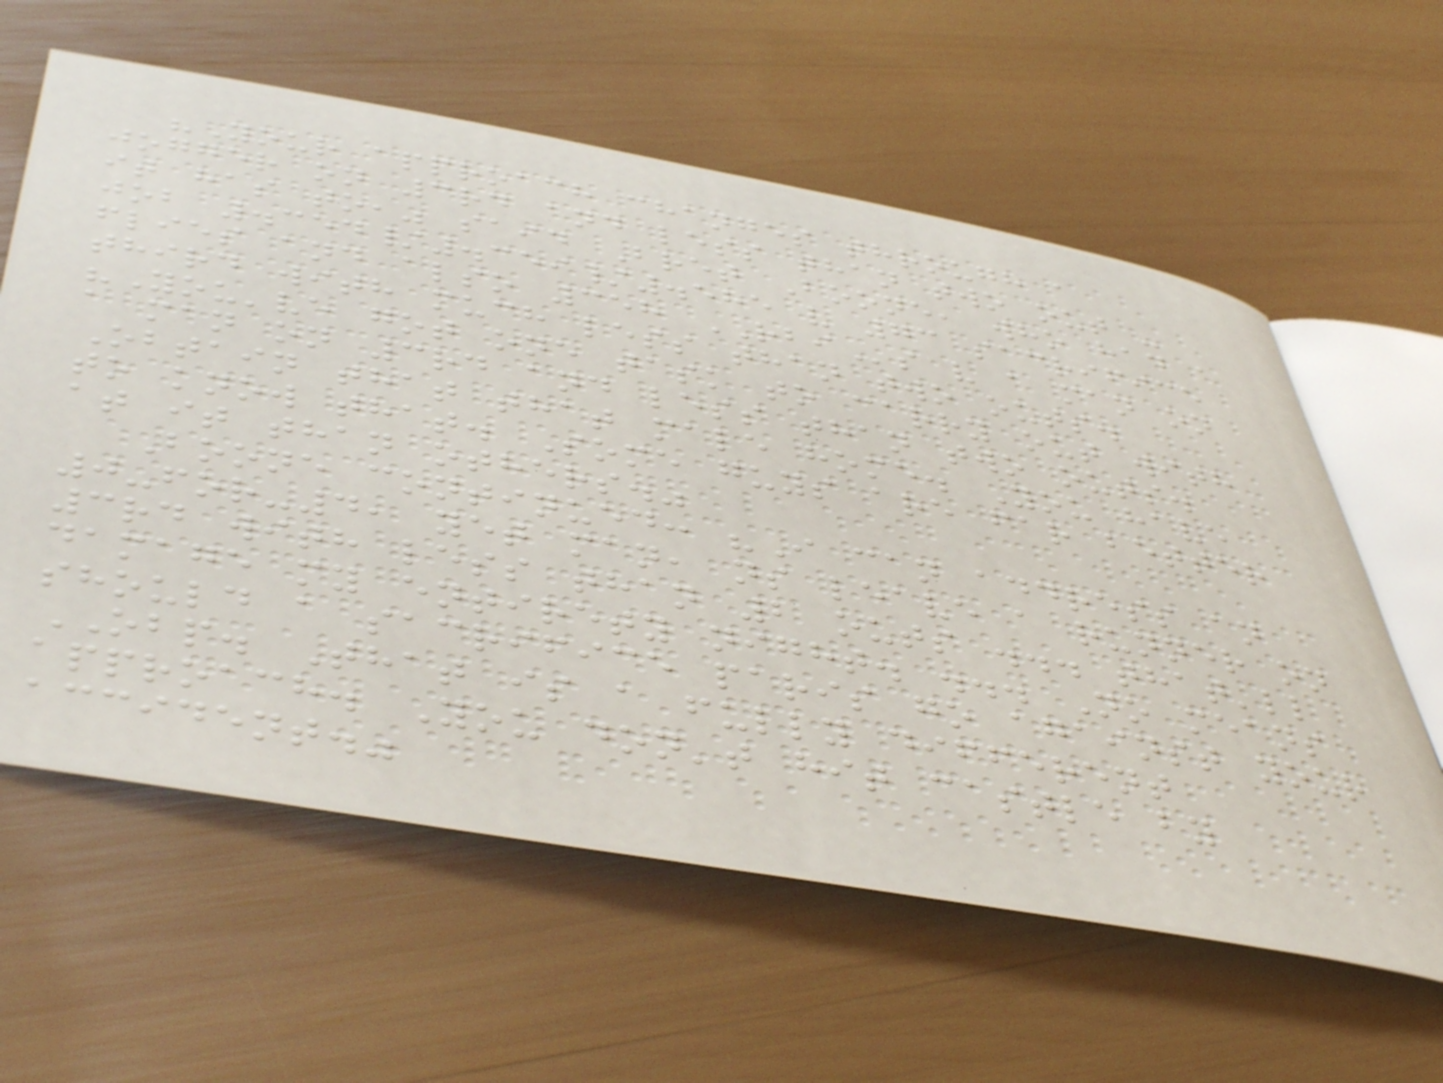"Your approach changes through a
jogger on 3rd and less than two out -
it has to," said Bret Boone, who had a
job .354/.359/.585 v 73 sacrifice
flies and also 358 RBIs v a man on
third with much less than two outs.
"You've got one task to carry out with
a man on 3rd and less than two outs.
Obtain that that male home. You have
to know that. Some guys are far better
at it than others."
Boone continued: "I can address an
0-for-4, yet man, ns leave a runner on
3rd with less than 2 outs ... that'll
damage my entirety night. ... No means
should a sacrifice paris go against your
OBP. That is a fully different
approach. You don't hit castle by
accident."
